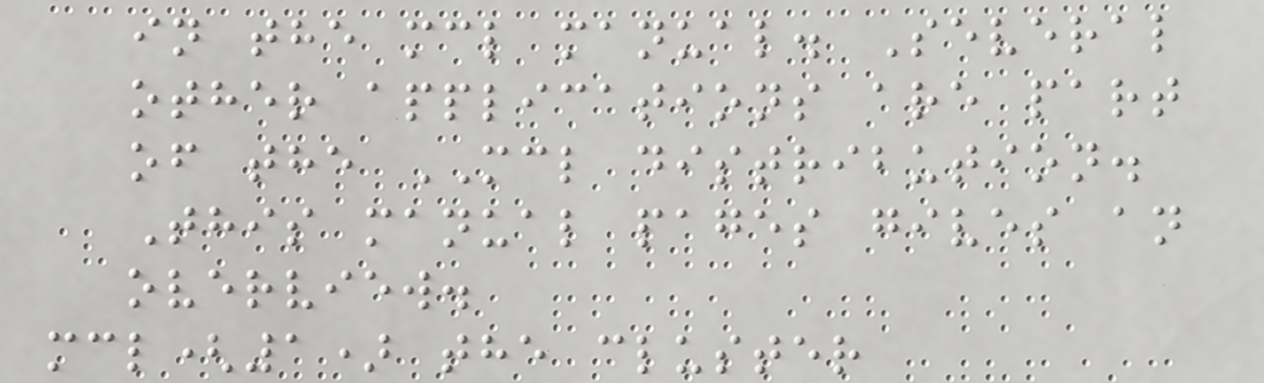in the mcl manual. Several
other applications are part
of the MCL distribution.
This manual pages gives an
overview.
mcl(1) the cluster
